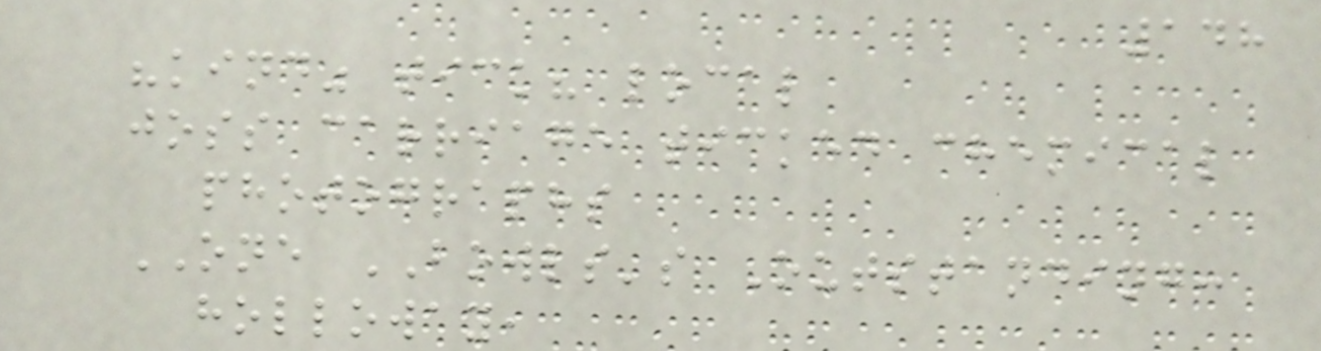148
"kind" tick? local
joss carriage ticked chemical
photographs
ONE BOWLS's Outstanding:
holloway,
